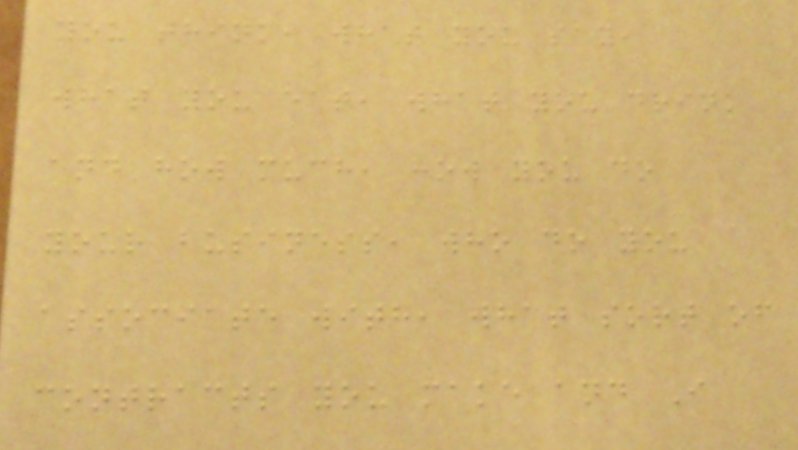you think, what you say,
what you eat, what you drink
and how much, how you do
your business, who do you
associate with, what sort of
contracts you make and I
